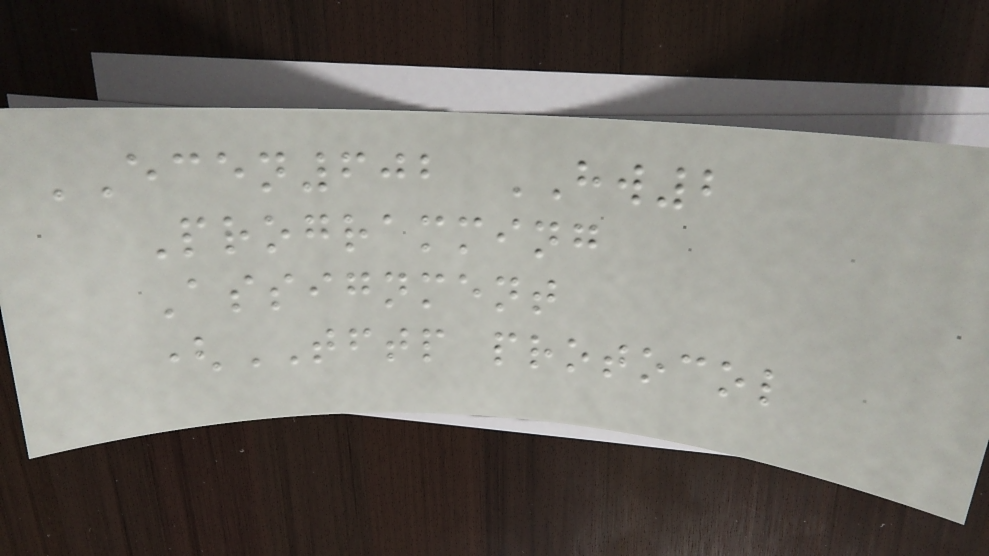ECEN602 HW2
Programming
Assignment
(TFTP protocol
